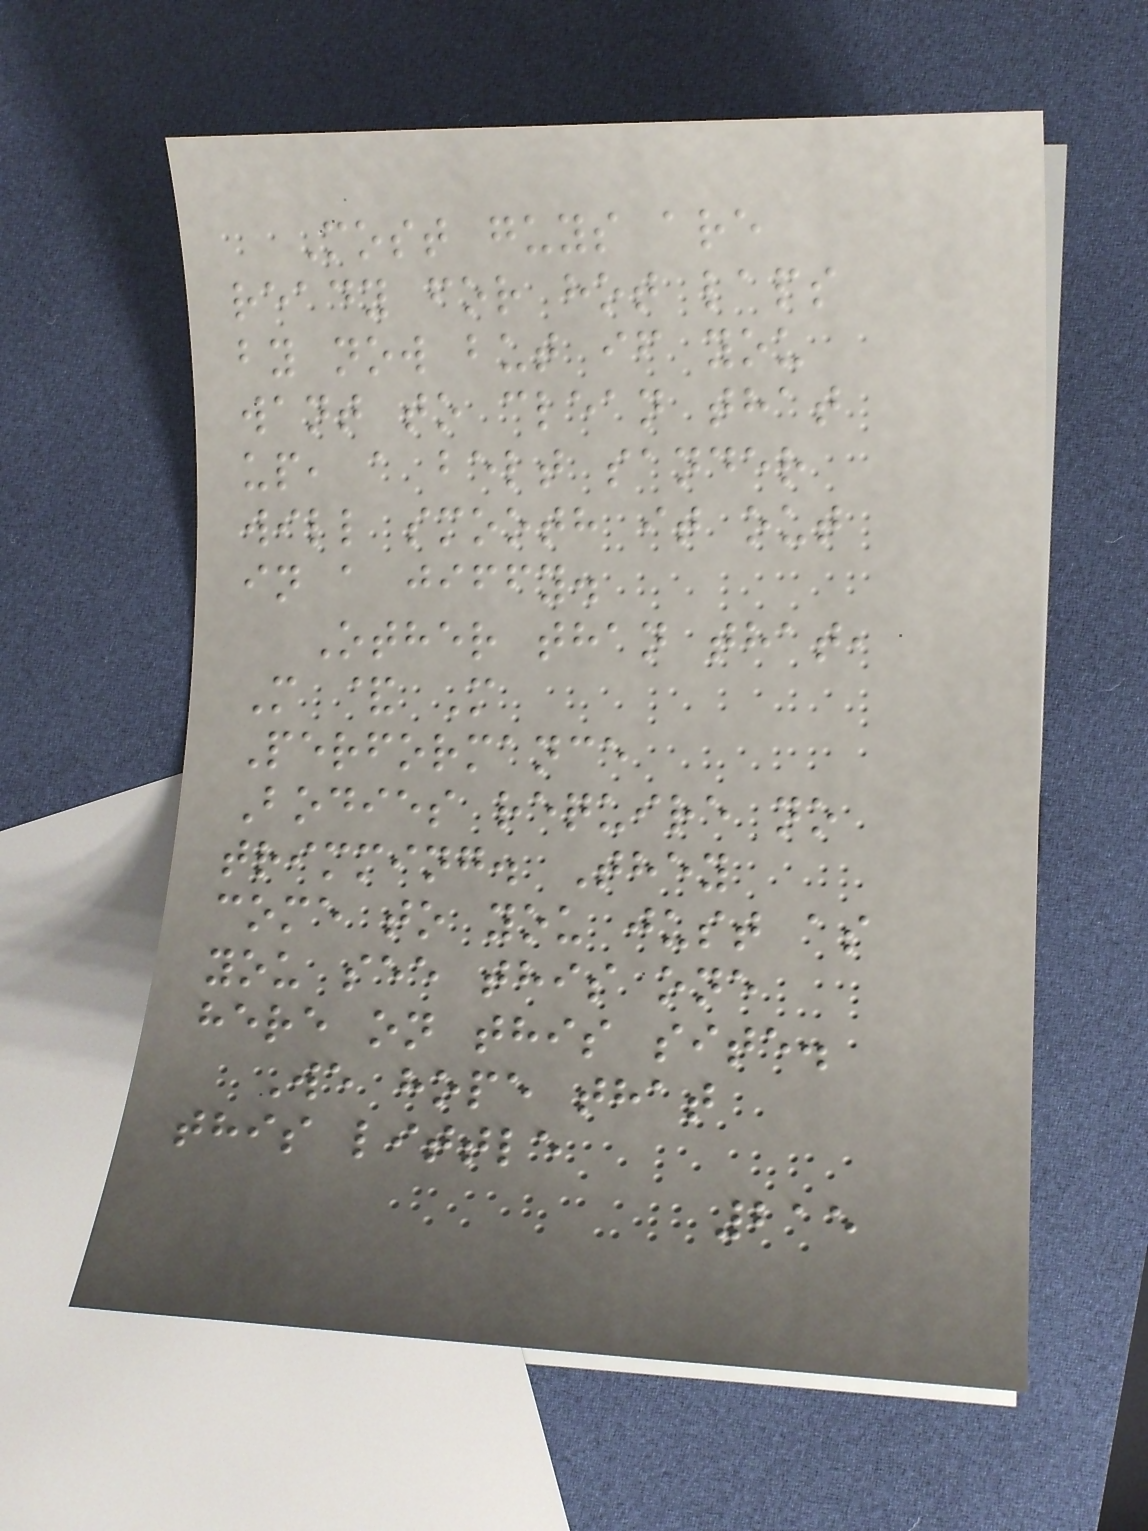Most guys are
ready for hot laps
by now but if you
want to clean that
up, a belt sander
will smooth it out
in a jiffy.
Other than that,
M & M
Performance
Bodies require no
trimming. They
come to you just as
you see this one
here on this site.
We hope that
this little
215
